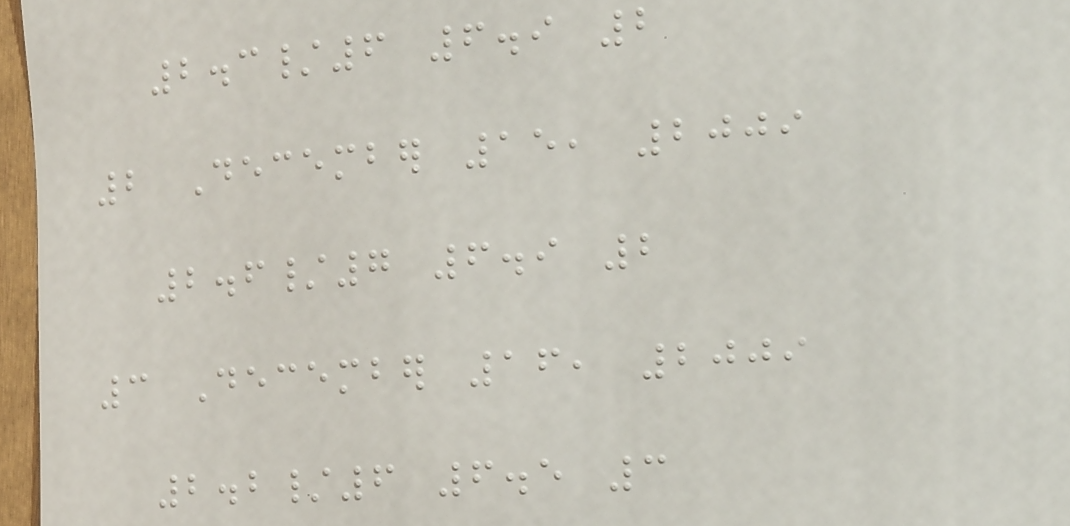2.3/6 6.9 2
2 December 15, 2009
2.6/7 6.9 2
3 December 16, 2009
2.2/6 6.5 3
